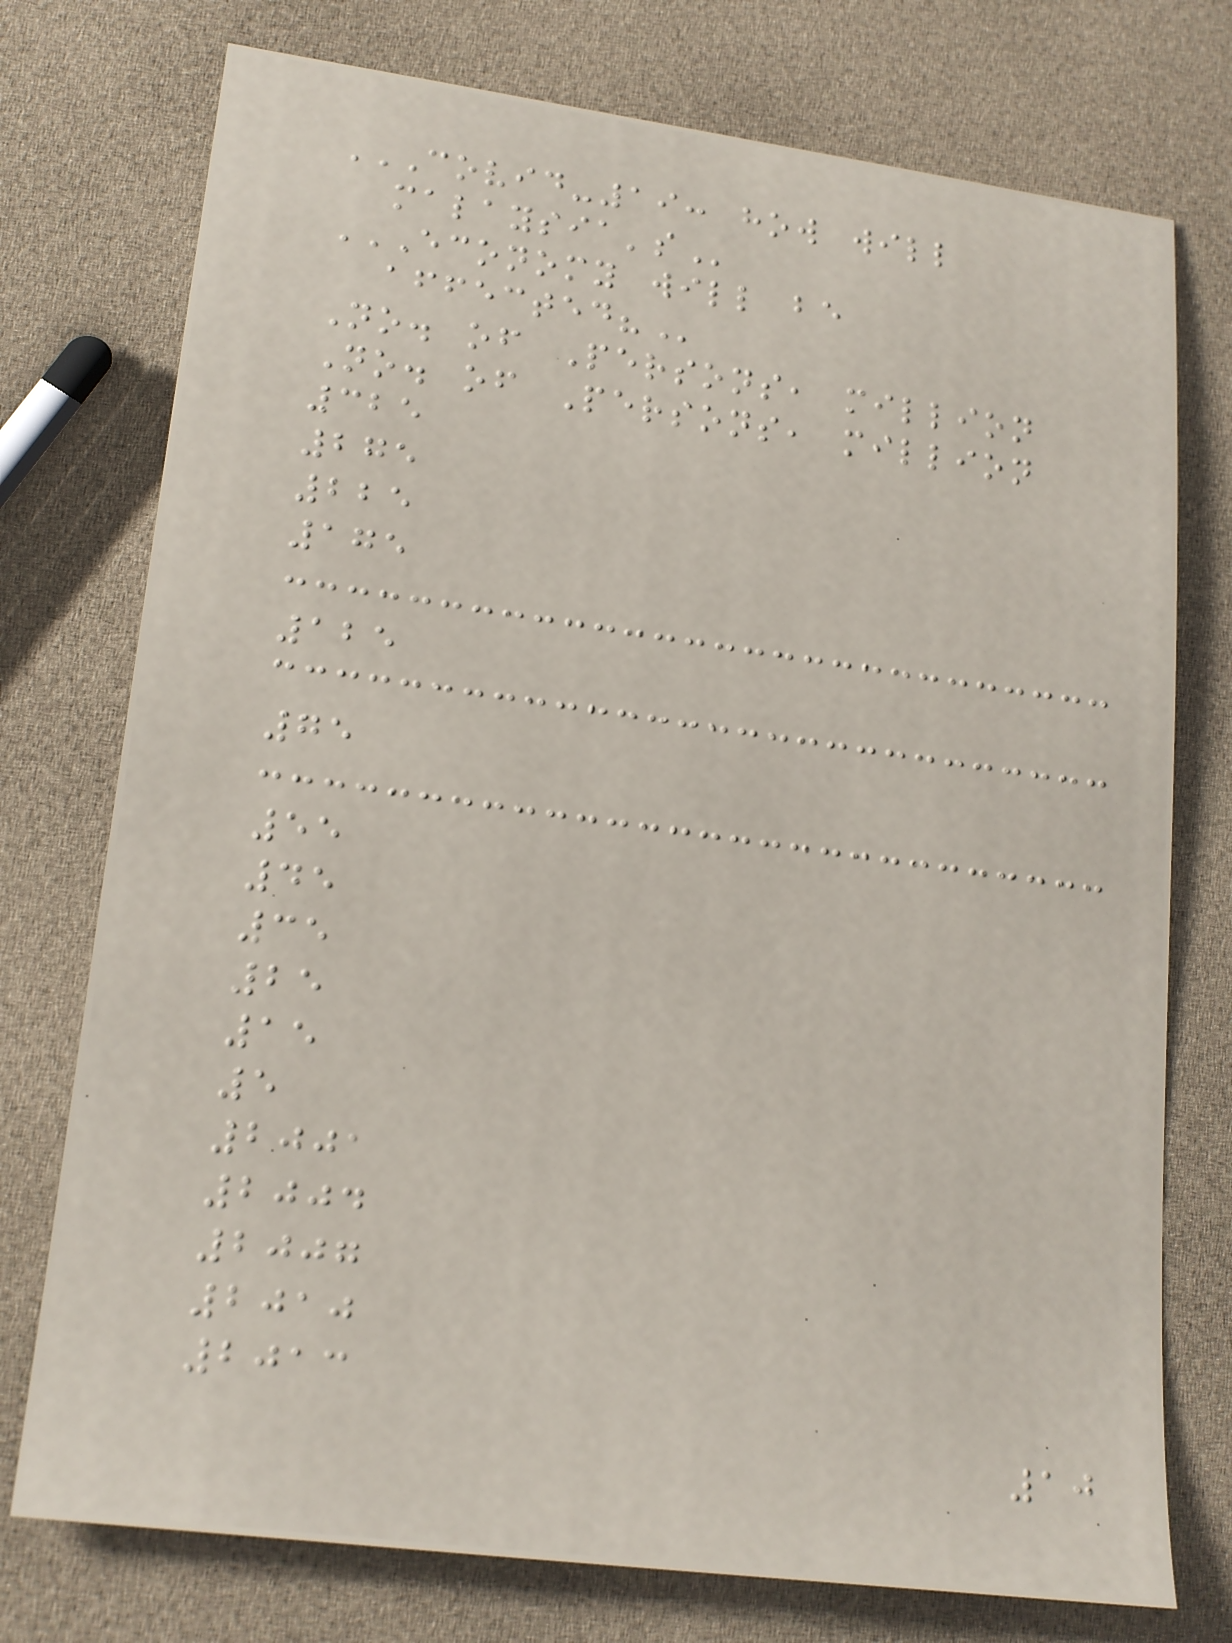COVID-19: HOW WILL
MALAYSIA'S
ECONOMY WILL BE
AFFECTED?
No. of Persons, million
No. of Persons, million
325
275
225
175
125
75
55
45
35
25
15
5
2001
2004
2007
2010
2013
10
